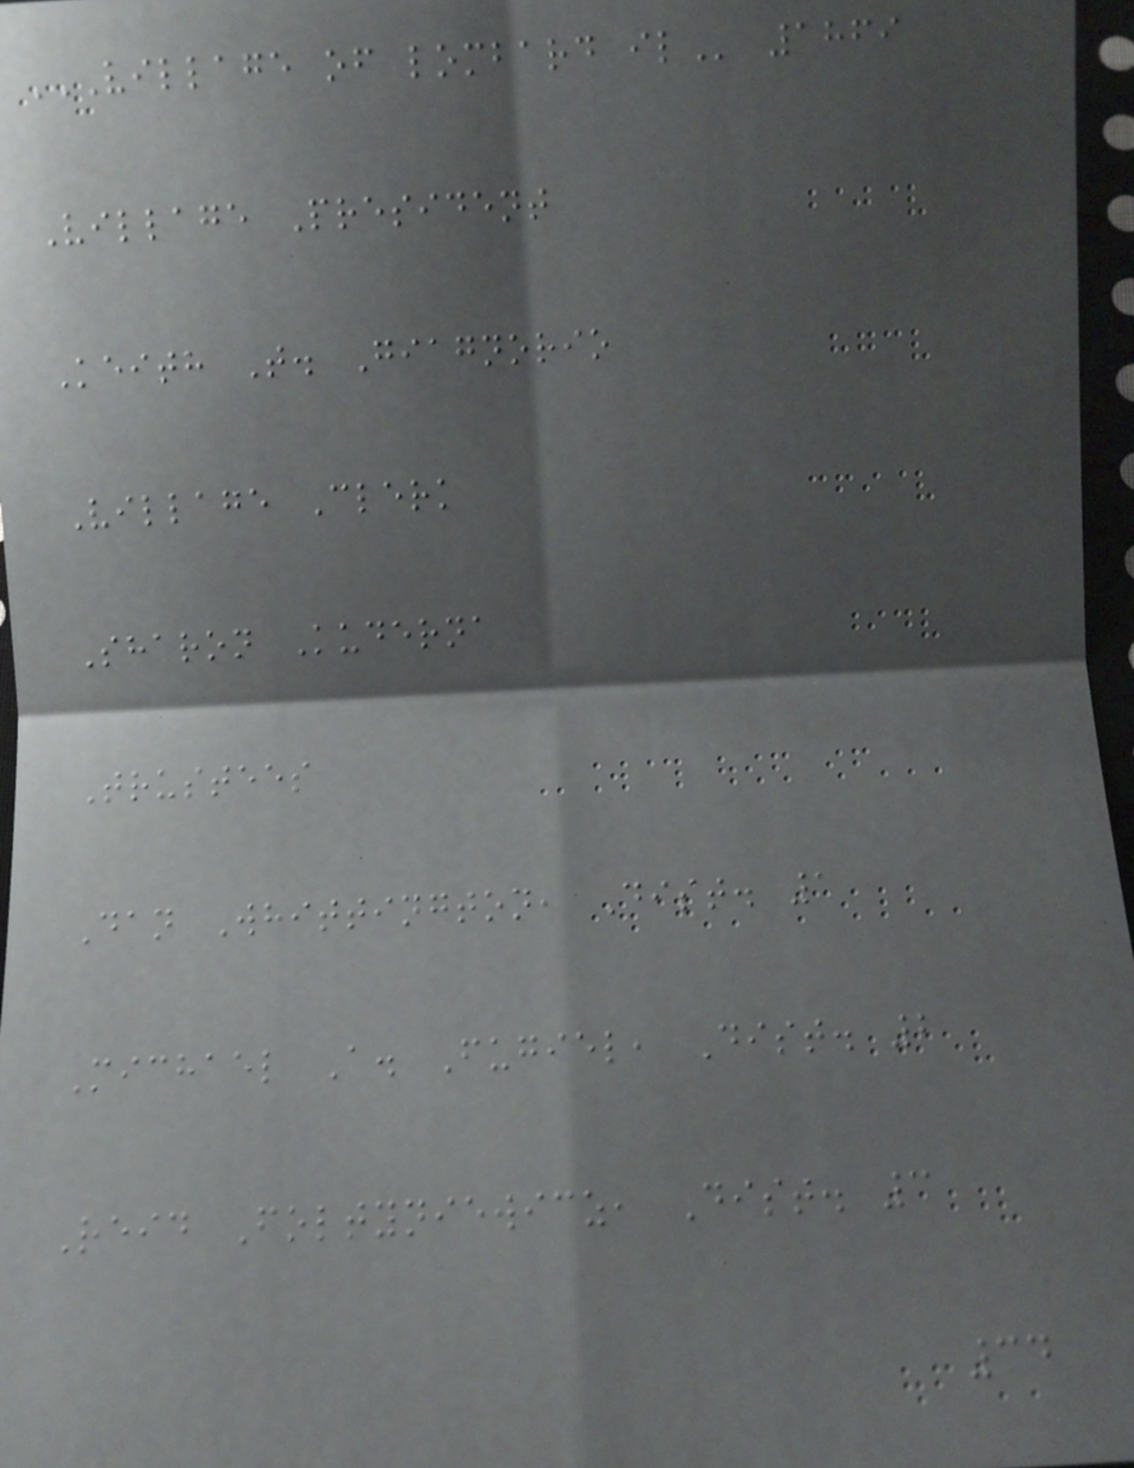VILLAGE OF LOMBARD IL 1869
Village President
Keith T. Giagnorio
Village Clerk
Sharon Kuderna
Trustees
Dan Whittington, Dist. 1
Michael A. Fugiel, Dist. 2
Reid Foltyniewicz, Dist. 3
34
